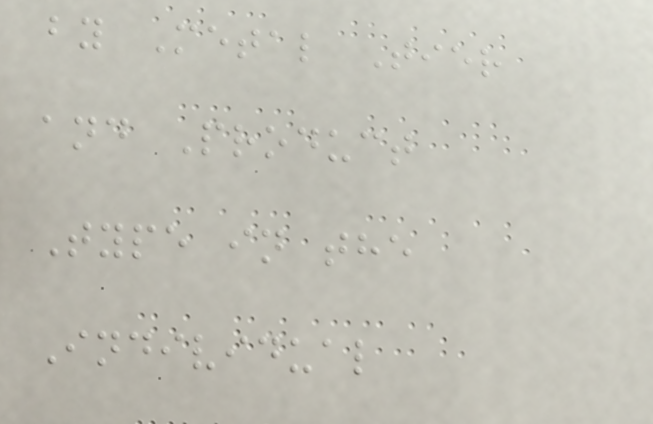by Metal Tier
and Product
Type in the
Individual
